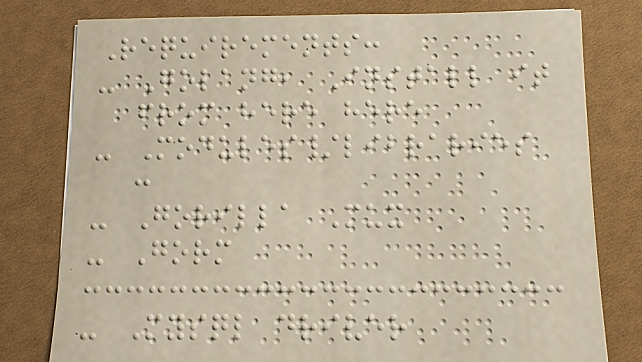Requirements:
- Golang, Install it
from here here
- Modules/libraries
:
- Gorilla Mux
- Gorm
- Mysql driver
